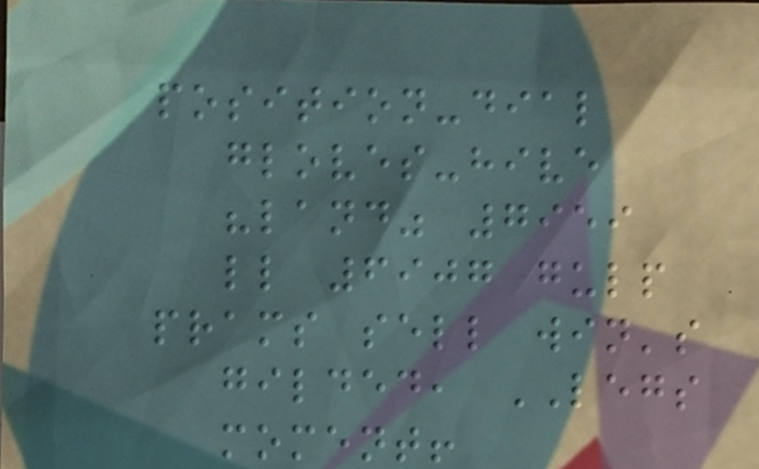position-dial
gloves-hive
"land" 7959
ll 6907 gulp
prams sell win's
gilded, LEGS
moment!
